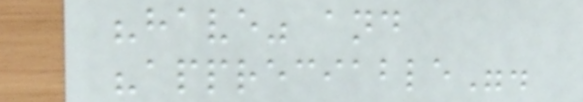"have" and
"appreciable".
